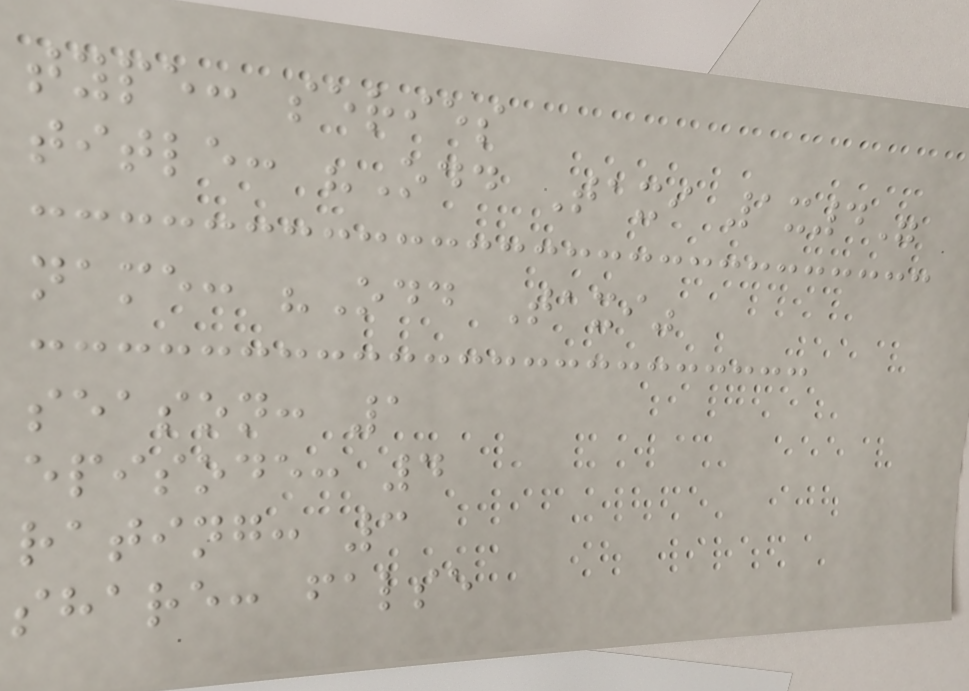type: series
title: "Odd Taxi 1x4"
name: "Odd Taxi"
season: 1
episode: 4
rating: 3
share: false
